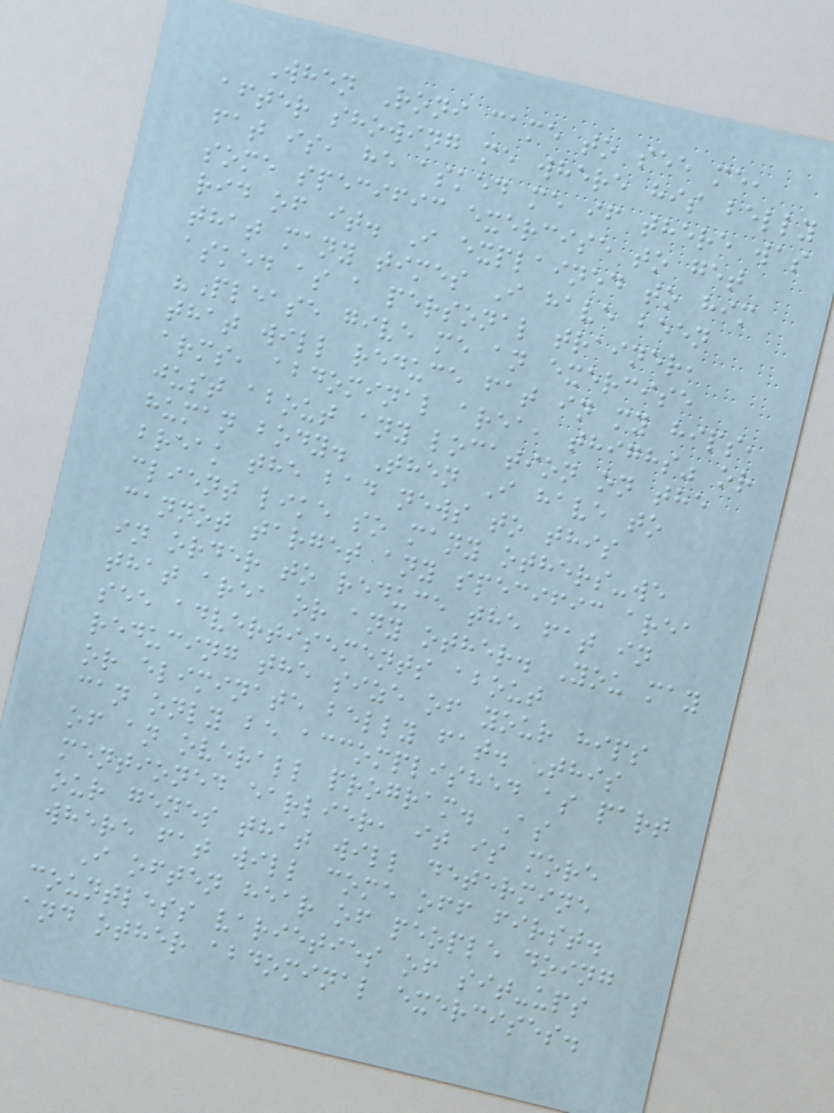When Roni came to see me,
after showing me where his belly
fat is, he asked me if there was
some specific exercise to get
rid of it. I explained to him
that many times I have been
asked as a personal trainer,
"Please give me an exercise
that will reduce fat in my hips,
arms, abdominal area, thighs" or
just about any location on the
human body. Then I have to
break the bad news to this
client like so many others-we
cannot target any specific area
in order to reduce the fat in
that area or any other. You may
see advertisements about
reducing the size of your hips
or eliminate belly fat. This
can only be accomplished as part
of an overall program. As
mentioned earlier, it is more
our genes that will determine
where fat will come off first.
I often hear of people doing
countless varieties of sit-ups
and other abdominal exercises.
